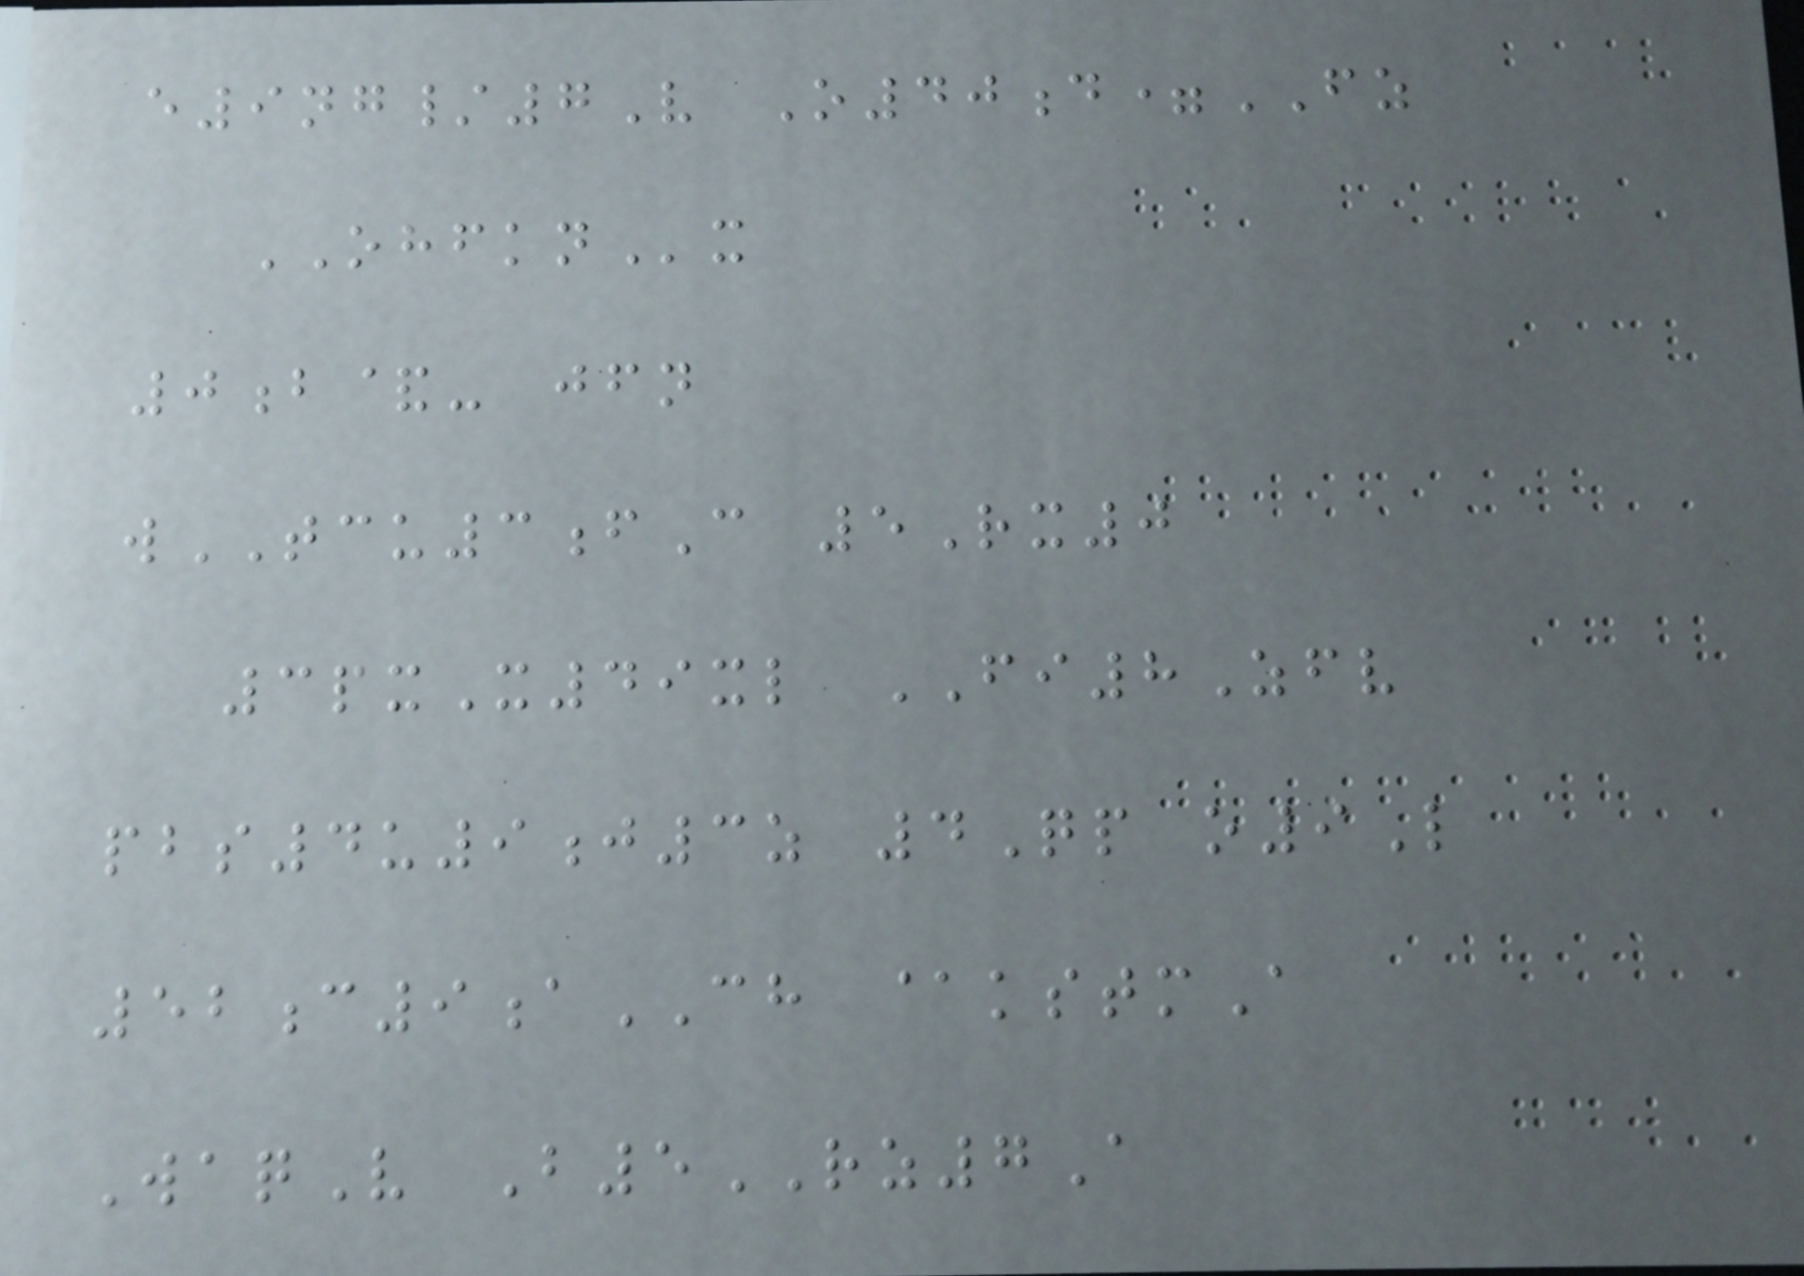e9ng/7V O40d=FZ
OHFKNx
0b&- jfn
wTCU3fC 5Rx0
3pxX49xl FI8Zfv
pbs4u9j3z 4Qp o9L
52c9aCH @kstmA
WaqV B5RZ7A
